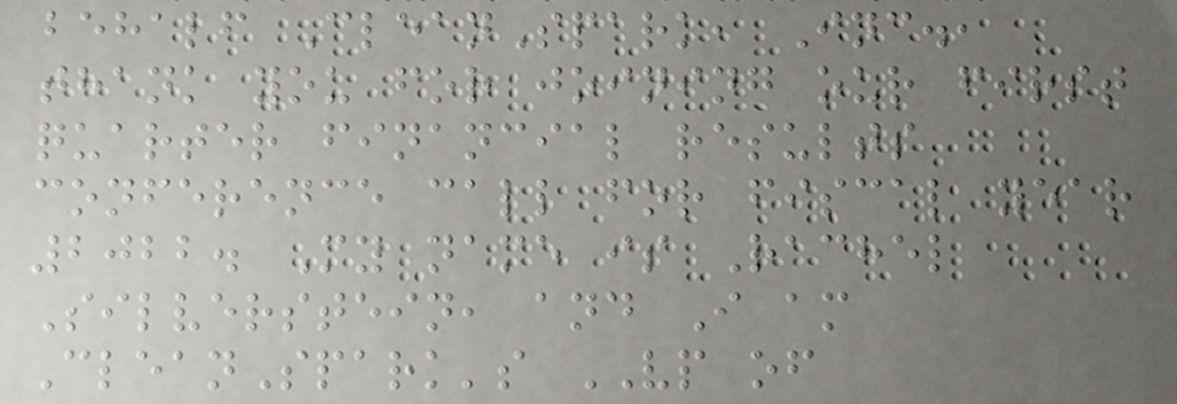behalf CleanSpark, Inc.,
thank you for joining our first
quarter financial results
conference call for fiscal year
2022. My name is Rachel
Silverstein, and I am
CleanSpark's VP of
